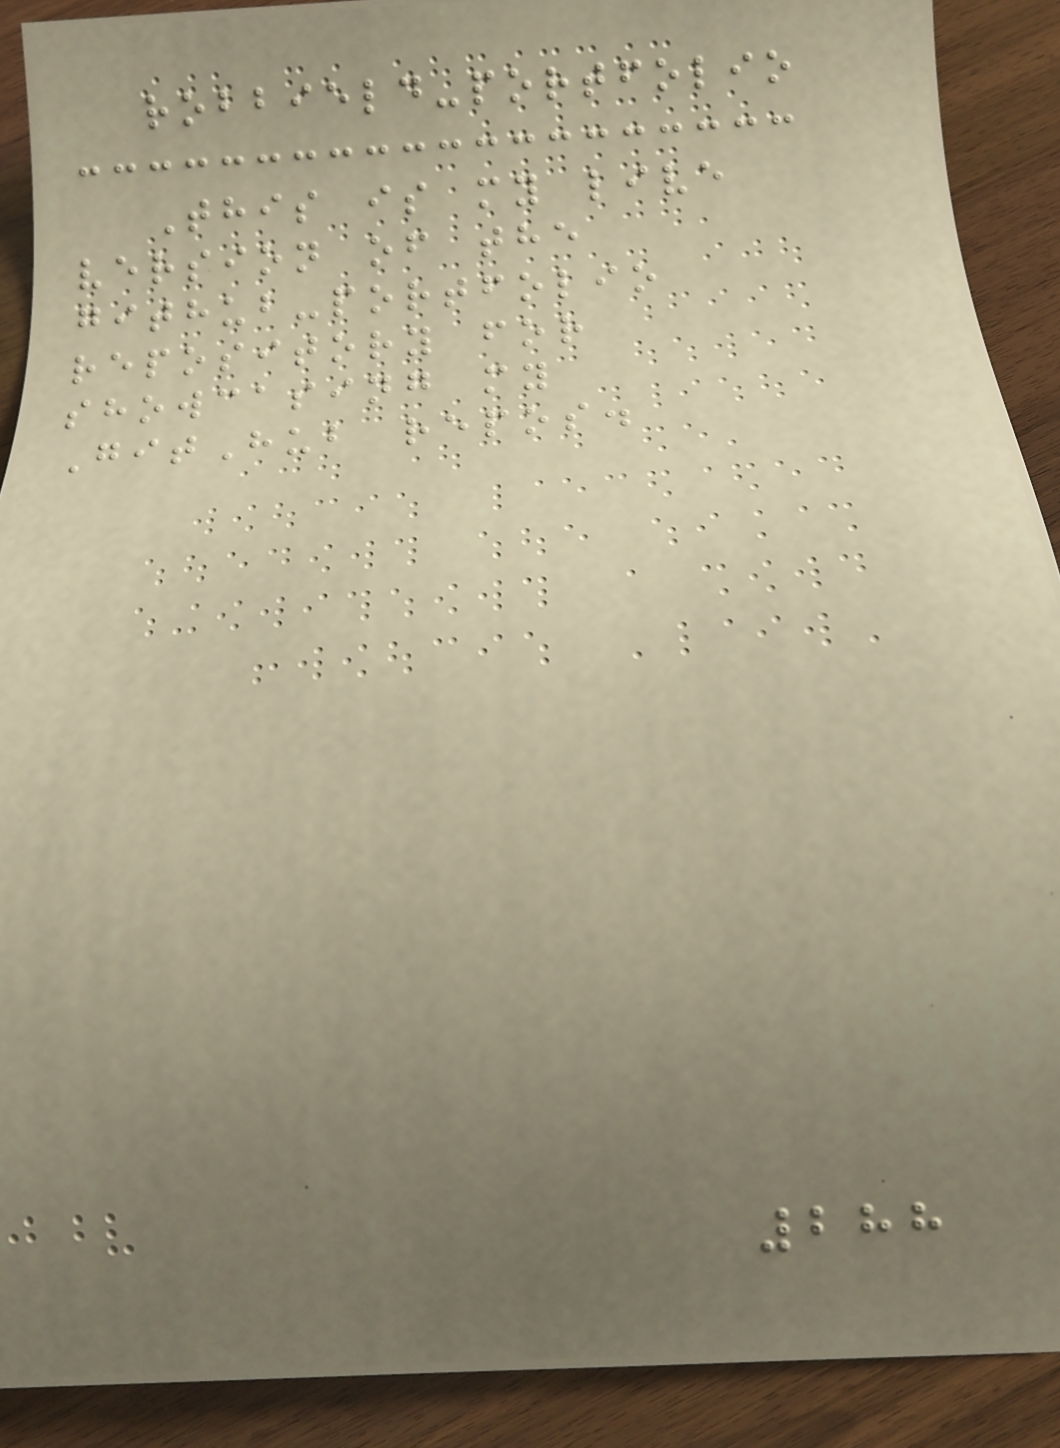robbield-portfolio
This is my live
version of the
github-portfolio
repository for
showcasing my
GitHub repos.
288
